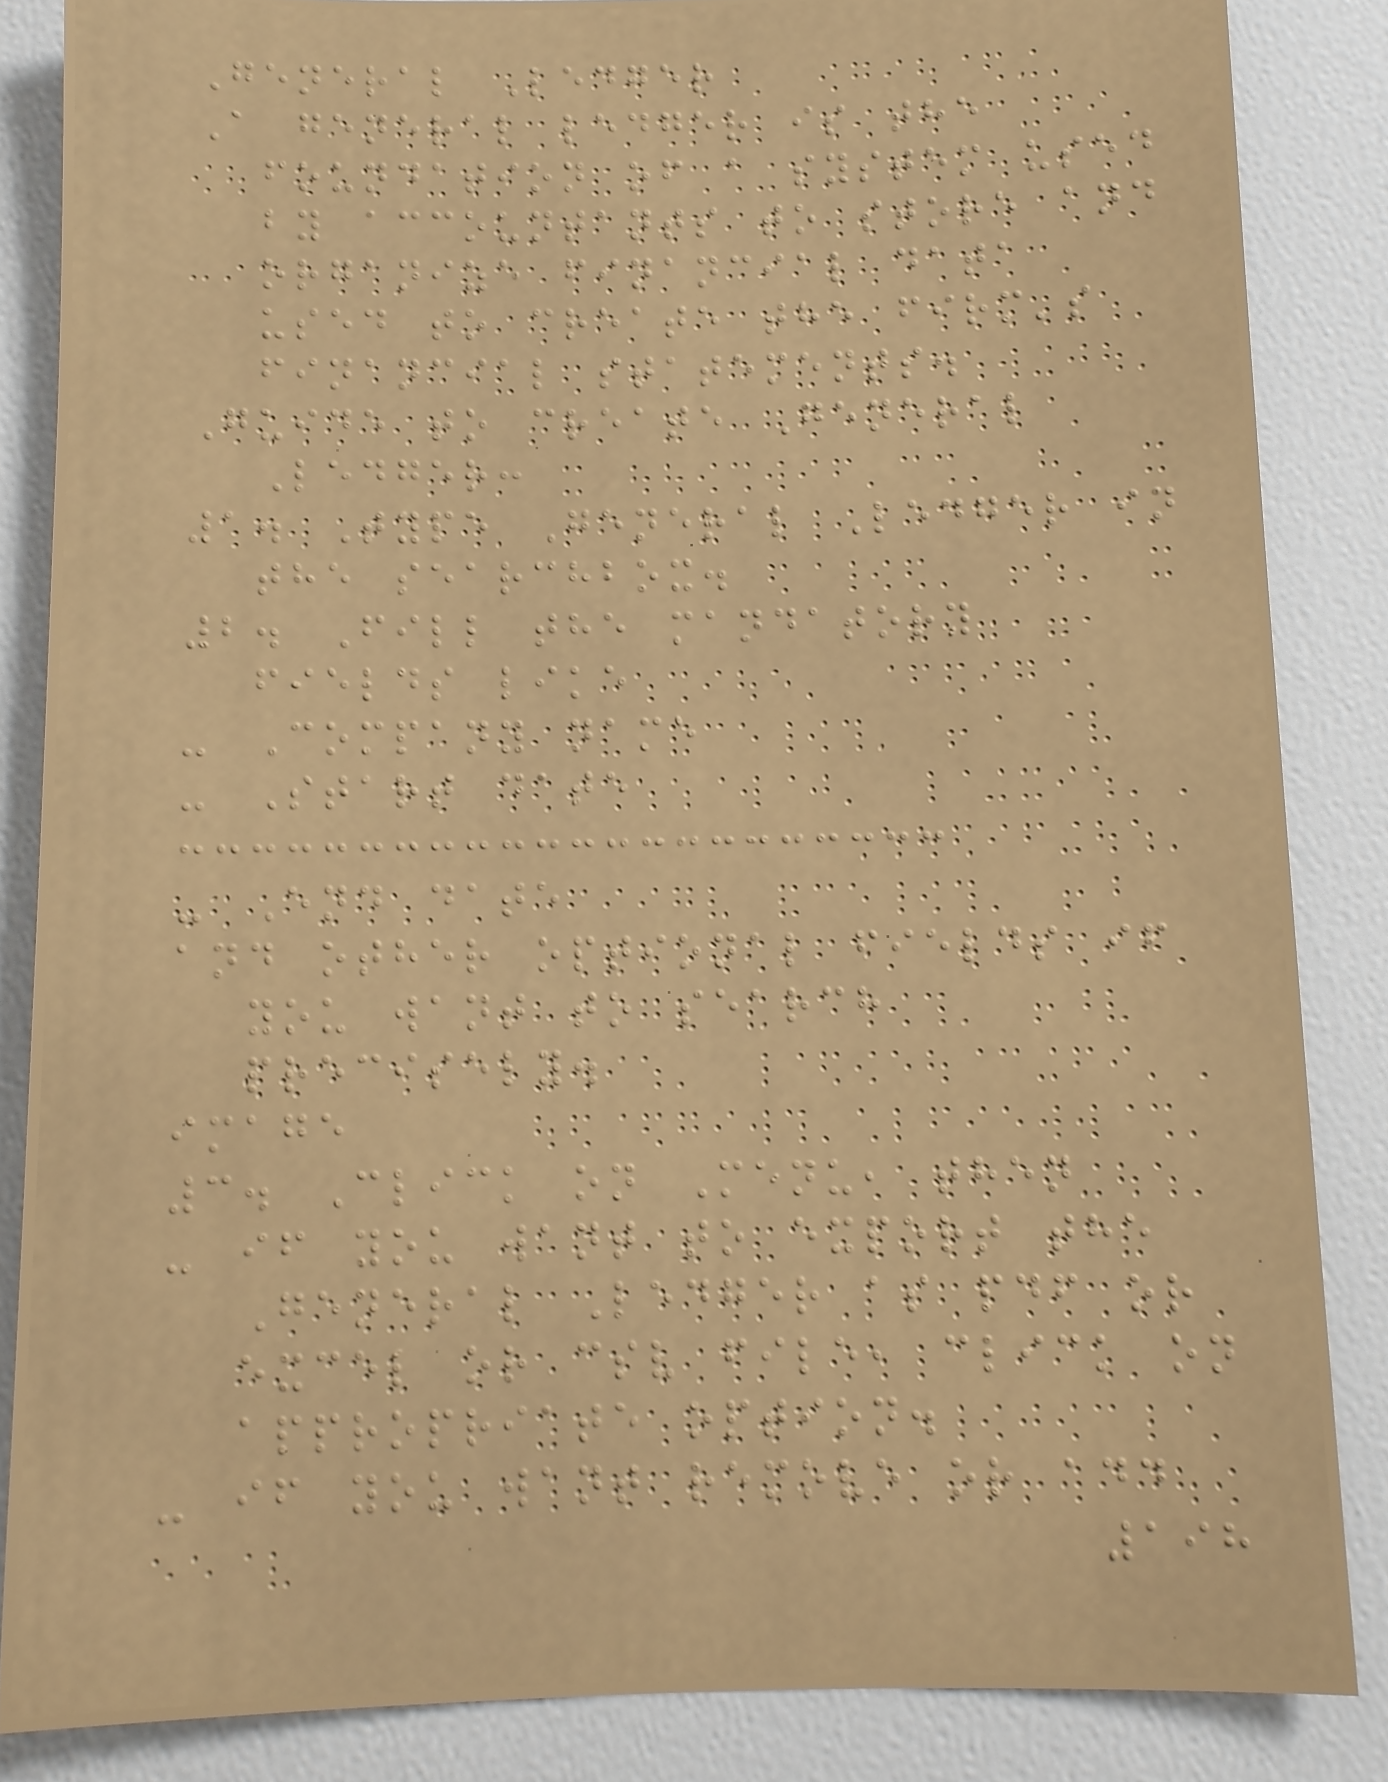General Ledger
A general ledger is the
foundation of a system used
by accountants to store and
organize financial data
used to create the firm's
financial statements.
Guide to create General
Ledger:
1. Type General Ledger in
the searchbox.
2. Fill the mandatory
fields like
- Company name
- Start date
- End date
and other optional fields if
you want to search
precisely.
image
3. Click on Menu, then
- if you want to export the
General Ledger as pdf or
excel or csv file, click on
appropriate option.
- if you want remove or add
198
